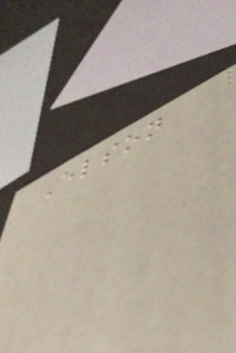Elson
